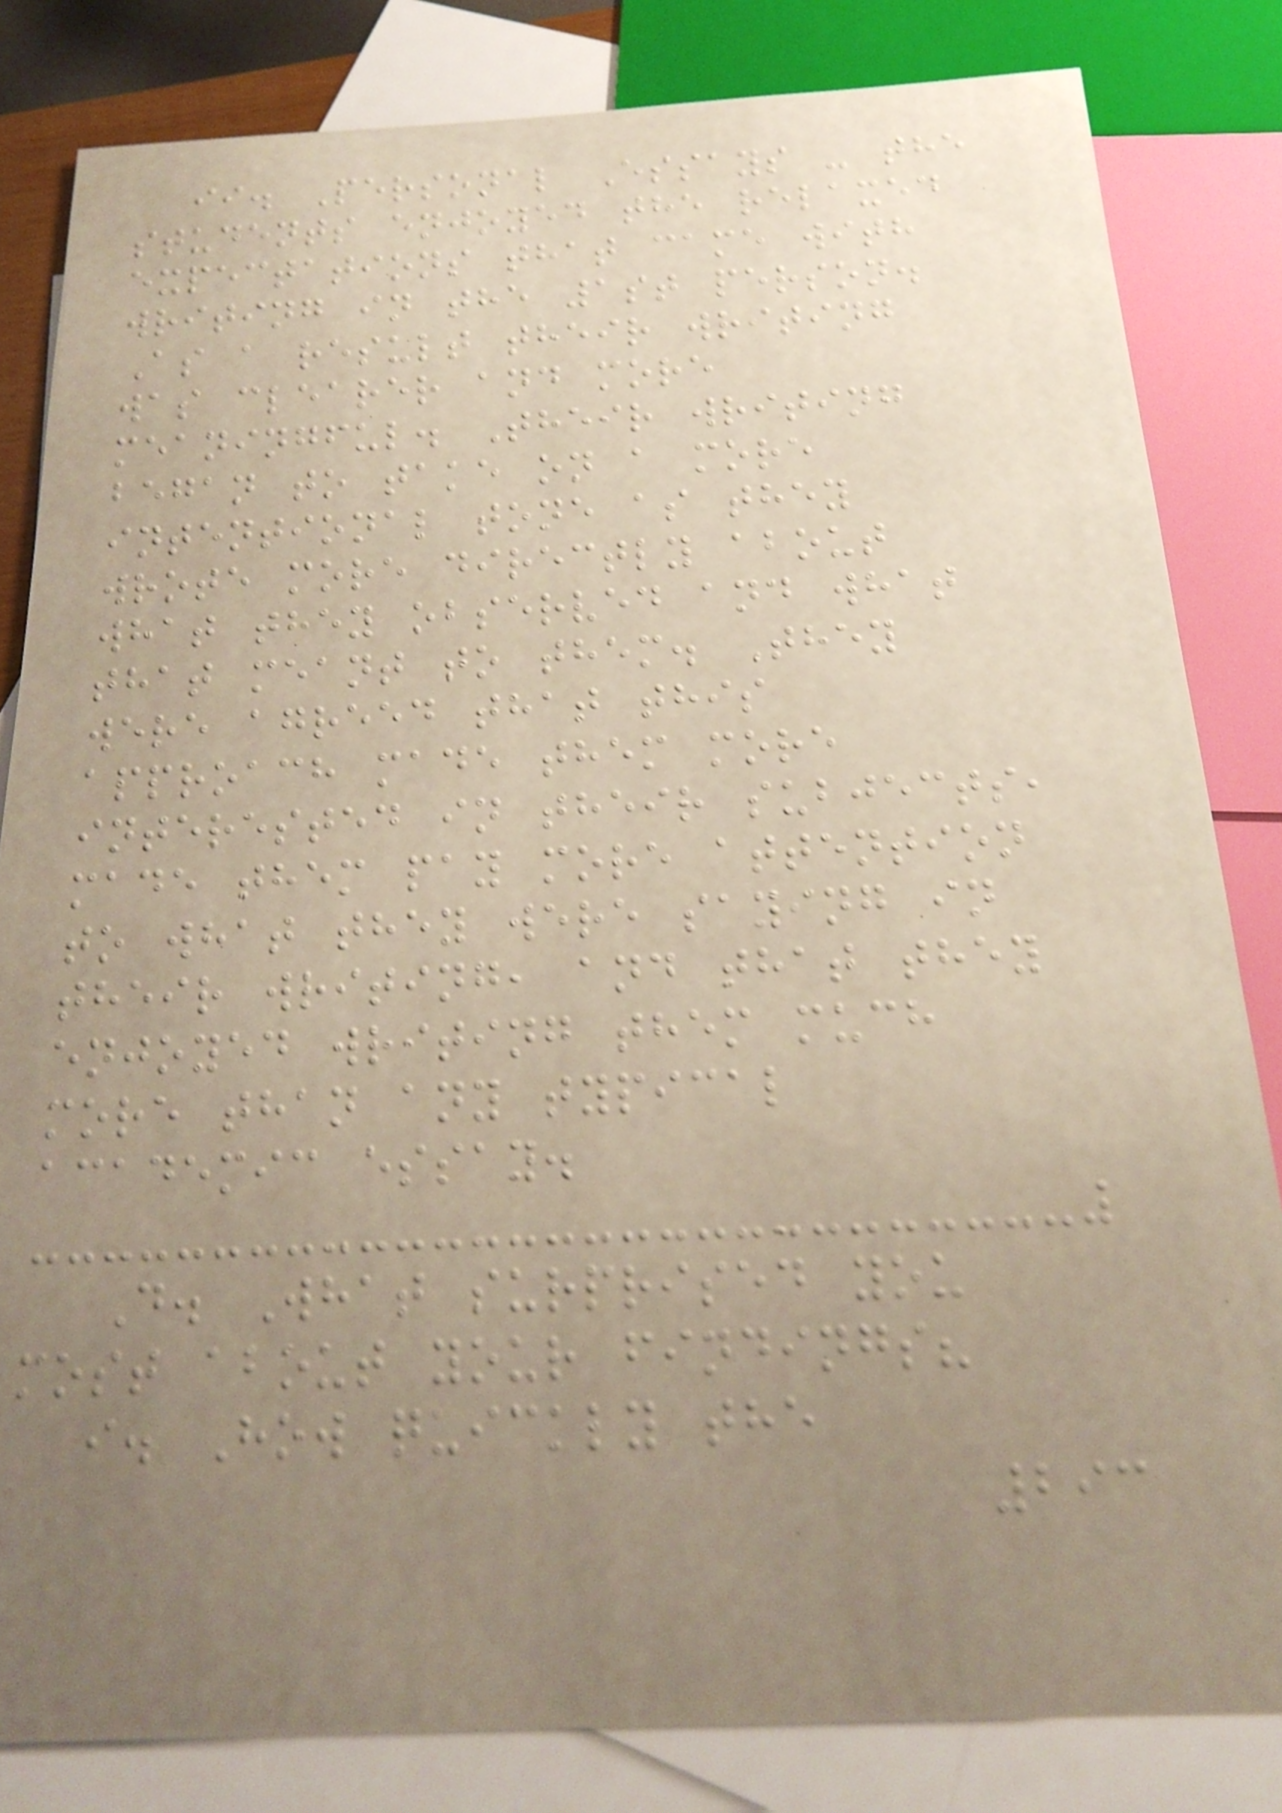ii. Personal Essays - the
students enjoyed the relaxed
expectations that came with
writing in the 1st person.
As a result their writing
was clearer and more
meaningful. Their writing
began to take on a more
intentional tone as they
wrote more directly about
what they observed and what
that meant to them. They
were agreed that this
approach made them more
interested in their subjects,
made them pay more attention
to what they were saying in
their writing, and that they
enjoyed writing them much
more than any typical
academic essay.
D. What surprised you
most about your findings?
i. How quickly the
293
